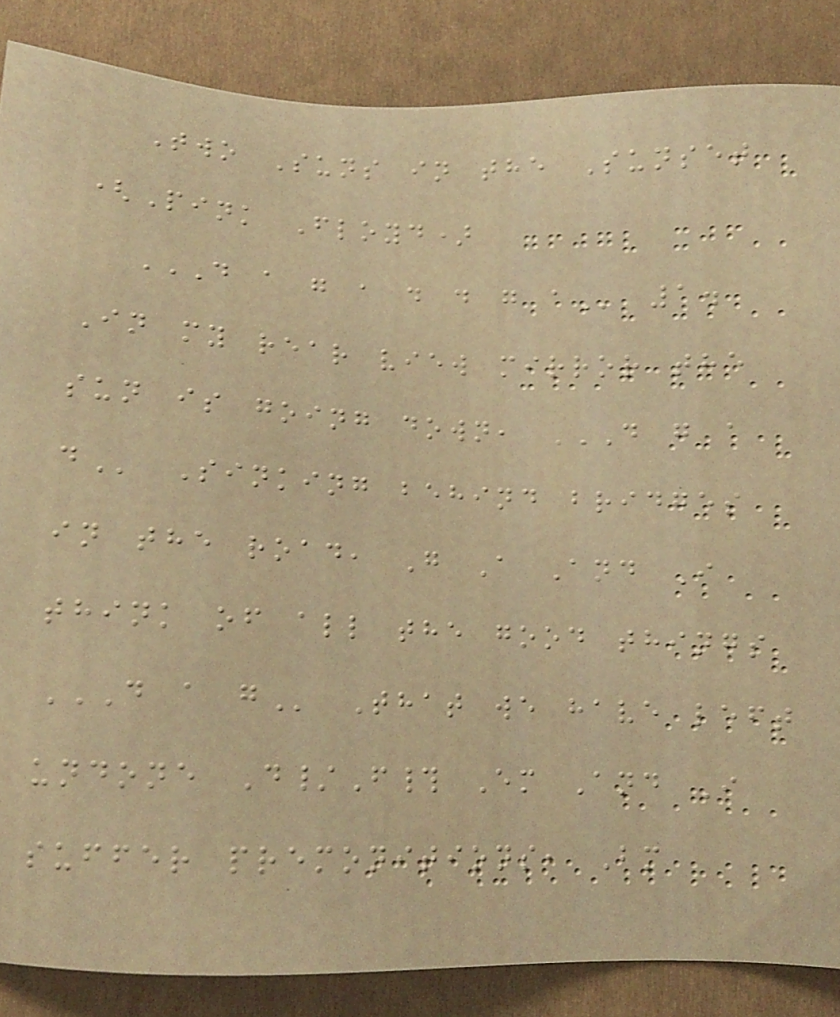Two Suns in the Sunset
(Pink Floyd)
D A G A D D G A 1.
In my rear view mirror the
sun is going down, D G A
D Sinking behind bridges
in the road, G A And I
think of all the good things
D A G That we have left
undone D/F# Em And I
suffer premonitions, Bm
